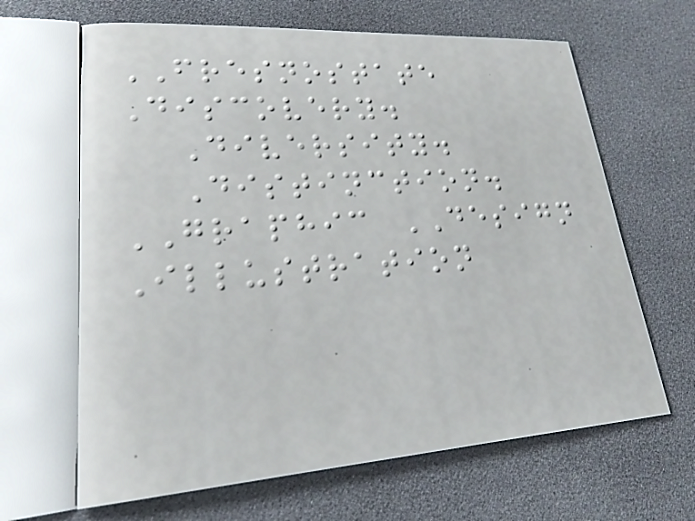FRESNOSTATE
Discovery.
Diversity.
Distinction.
GRAPHIC DESIGN
Illustration
